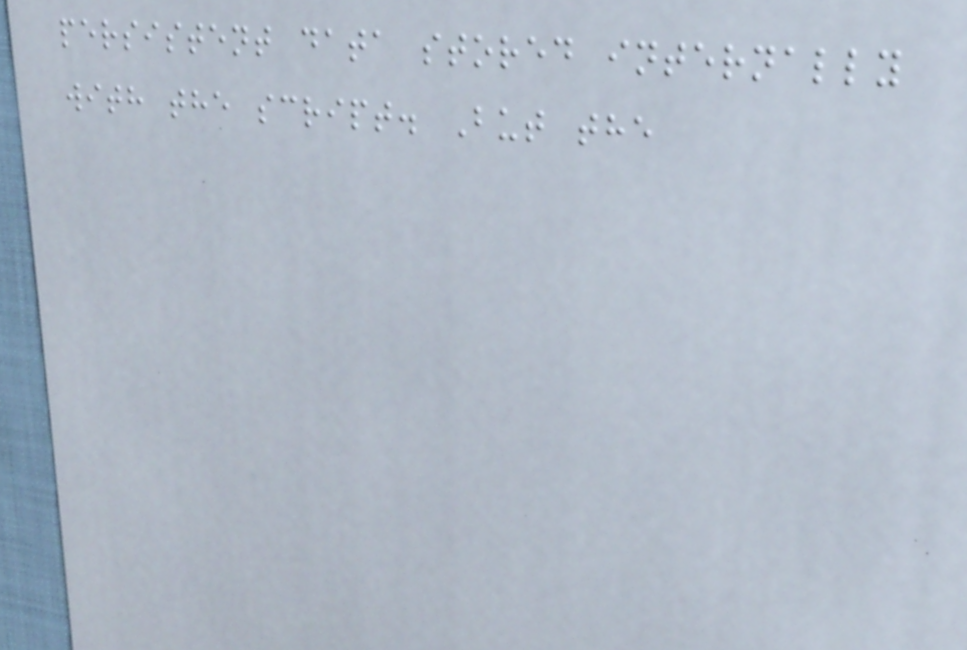persistent data stored internally
with the script. But the
